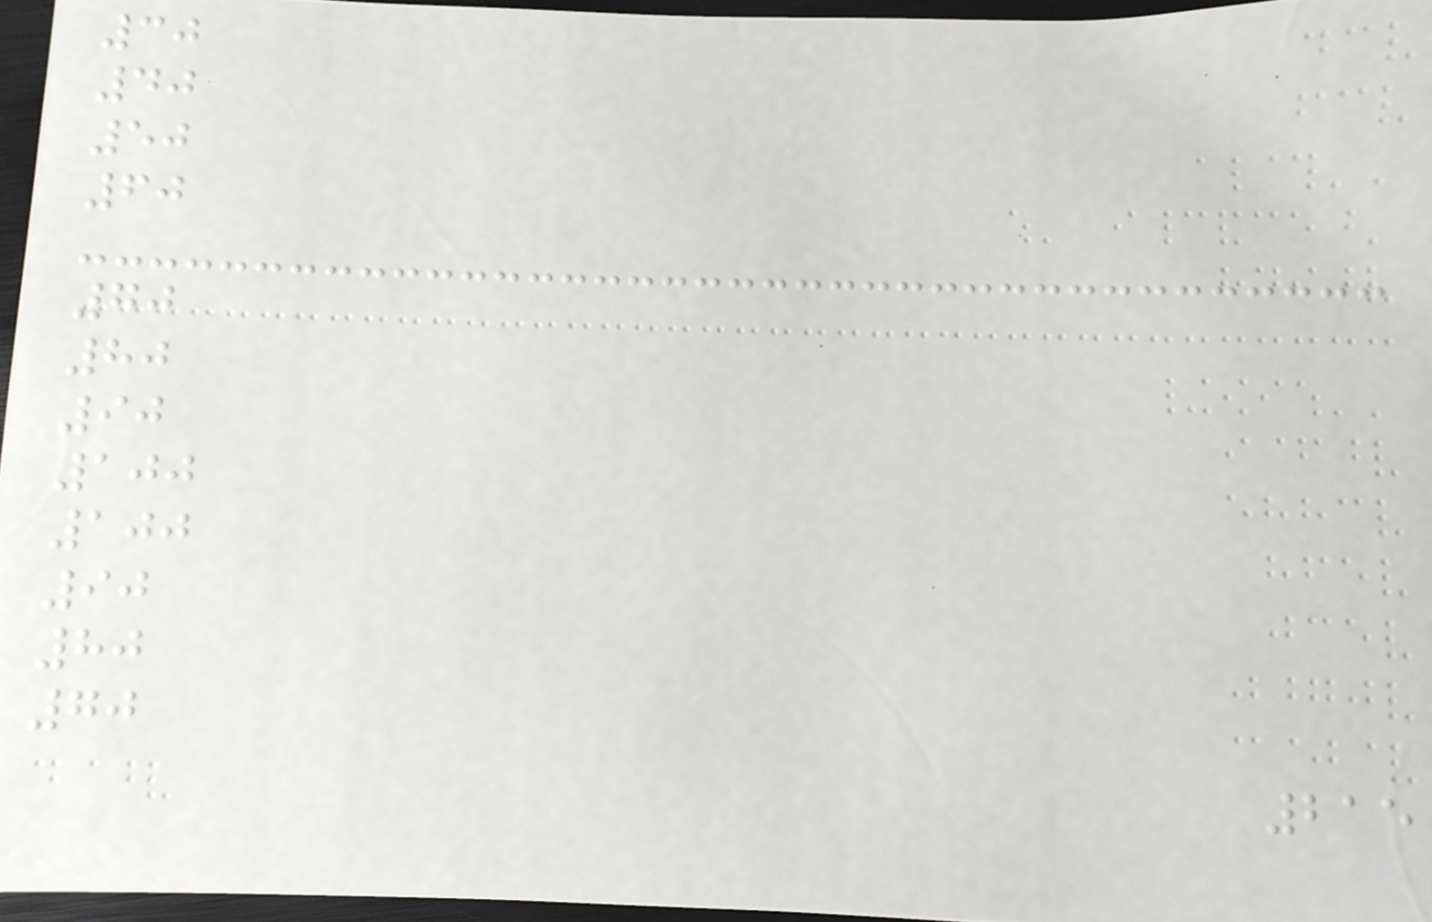30
40
50
60
70
80
90
100
100
90
80
70
215
